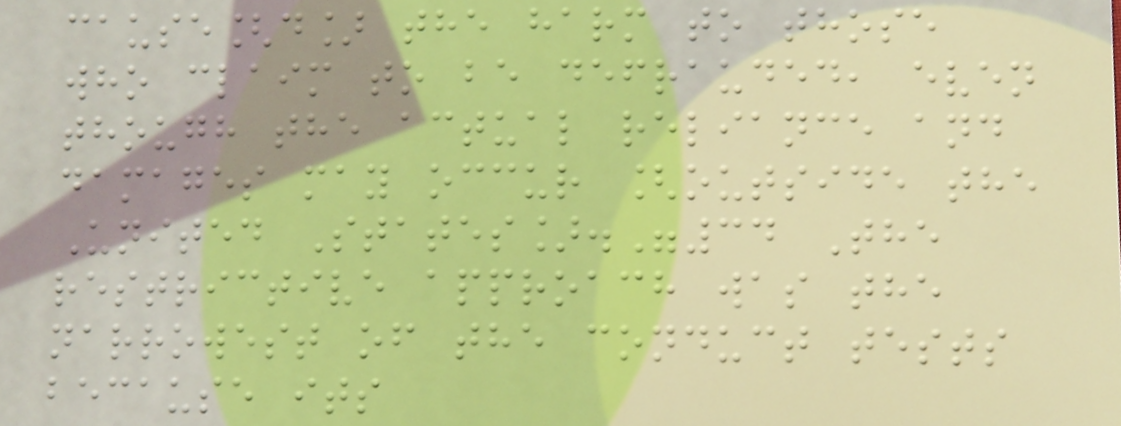cause[d] the harm to those
who claim to be defrauded, even
though the actual reliance and
damages may occur [outside the
United States]."34 The
restrictive approach was the
narrowest of the conduct tests
because its
